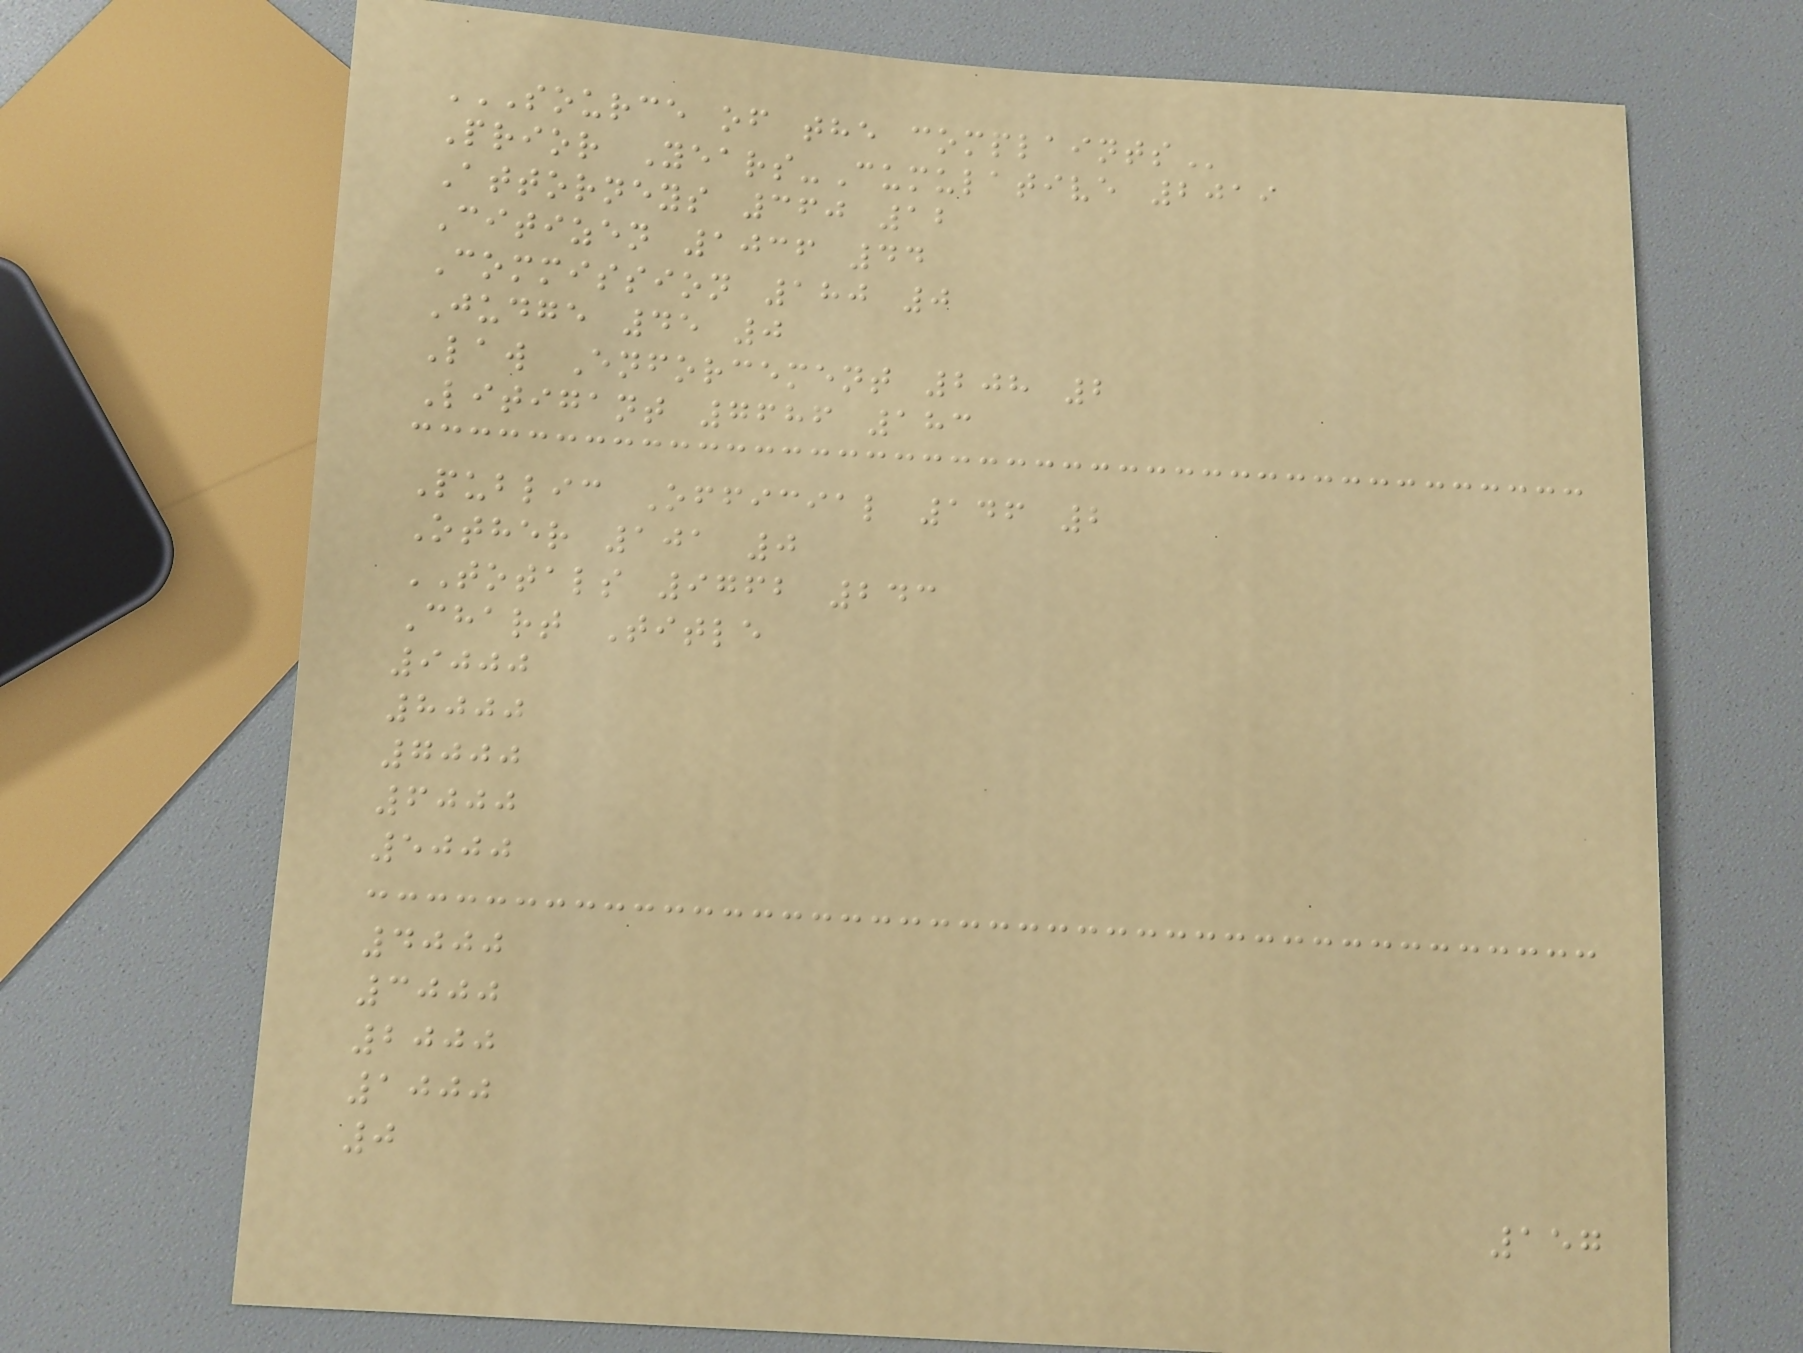SOURCE OF THE COMPLAINTS
Prior Years-Cumulative 2019
Attorneys 360 12
Citizen 1036 44
Commission 180 0
Judge 45 0
Law Enforcement 208 2
Litigant 7686 183
Public Official 146 2
Other 101 0
TOTALS 9762 243
Chart Title
9000
8000
7000
6000
5000
4000
3000
2000
1000
0
157
